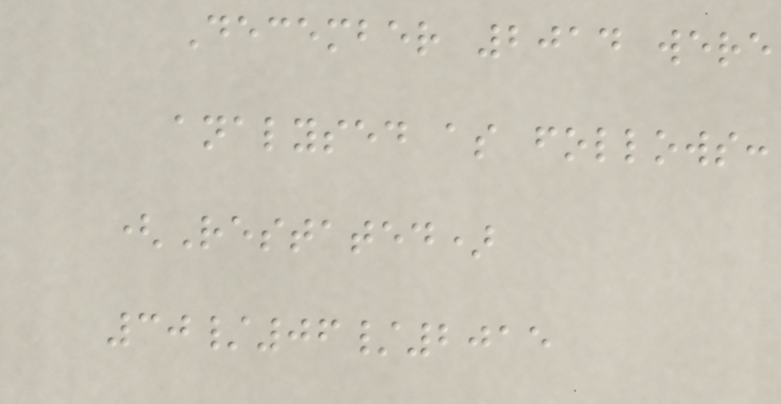December 2014 were
analysed as follows:
(Restated)
30/06/2015
